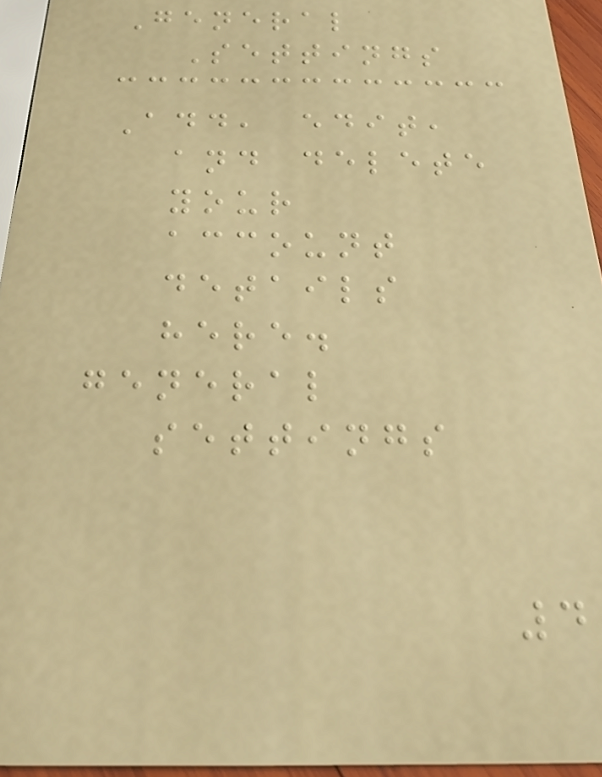General
Settings
Add, edit,
and delete
your
account
details
here.
general
settings
4
